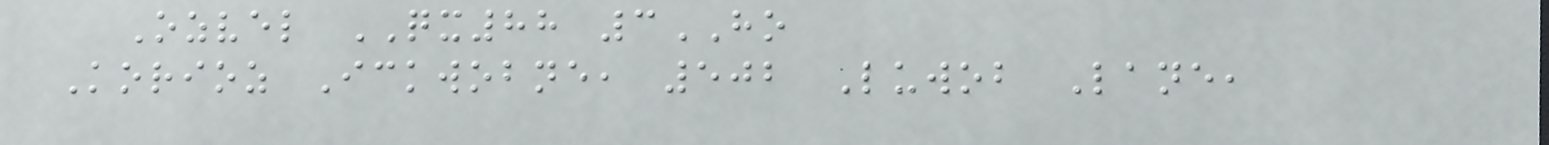Ozvel QX88 3HO
Korioz Ickwobne, 502 Luwob Lane,
